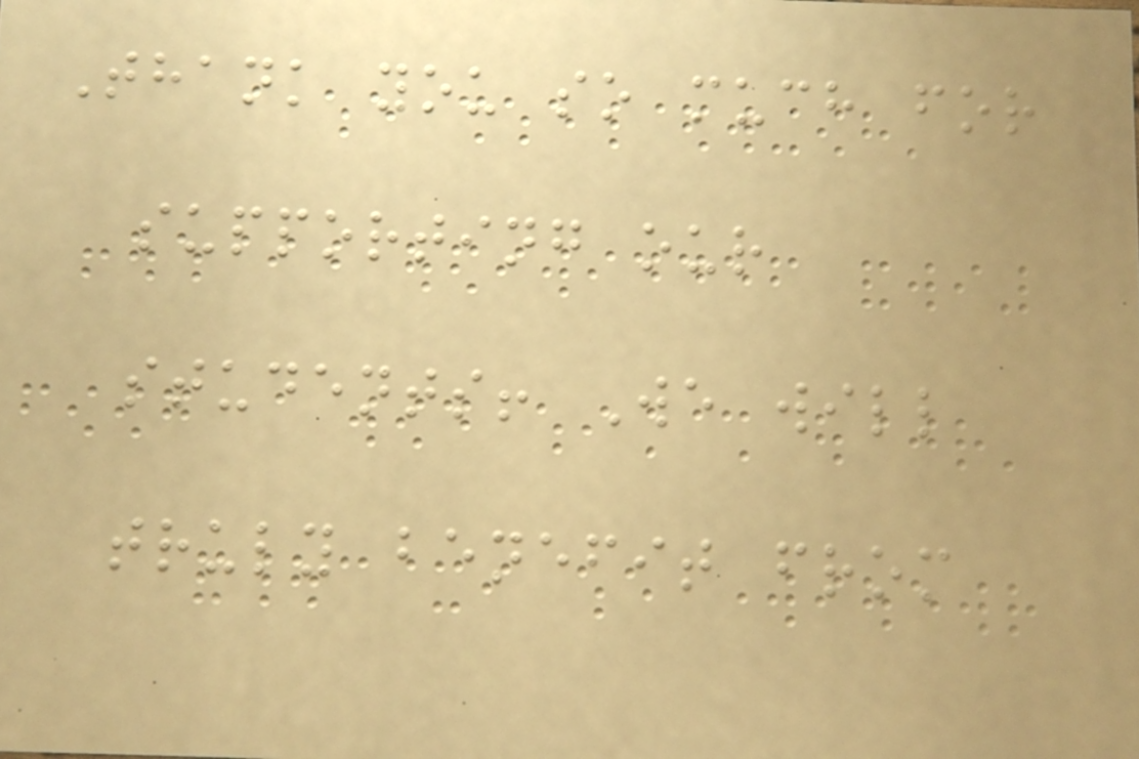Thank you so much for
supporting our
students! We will
truly benefit from
